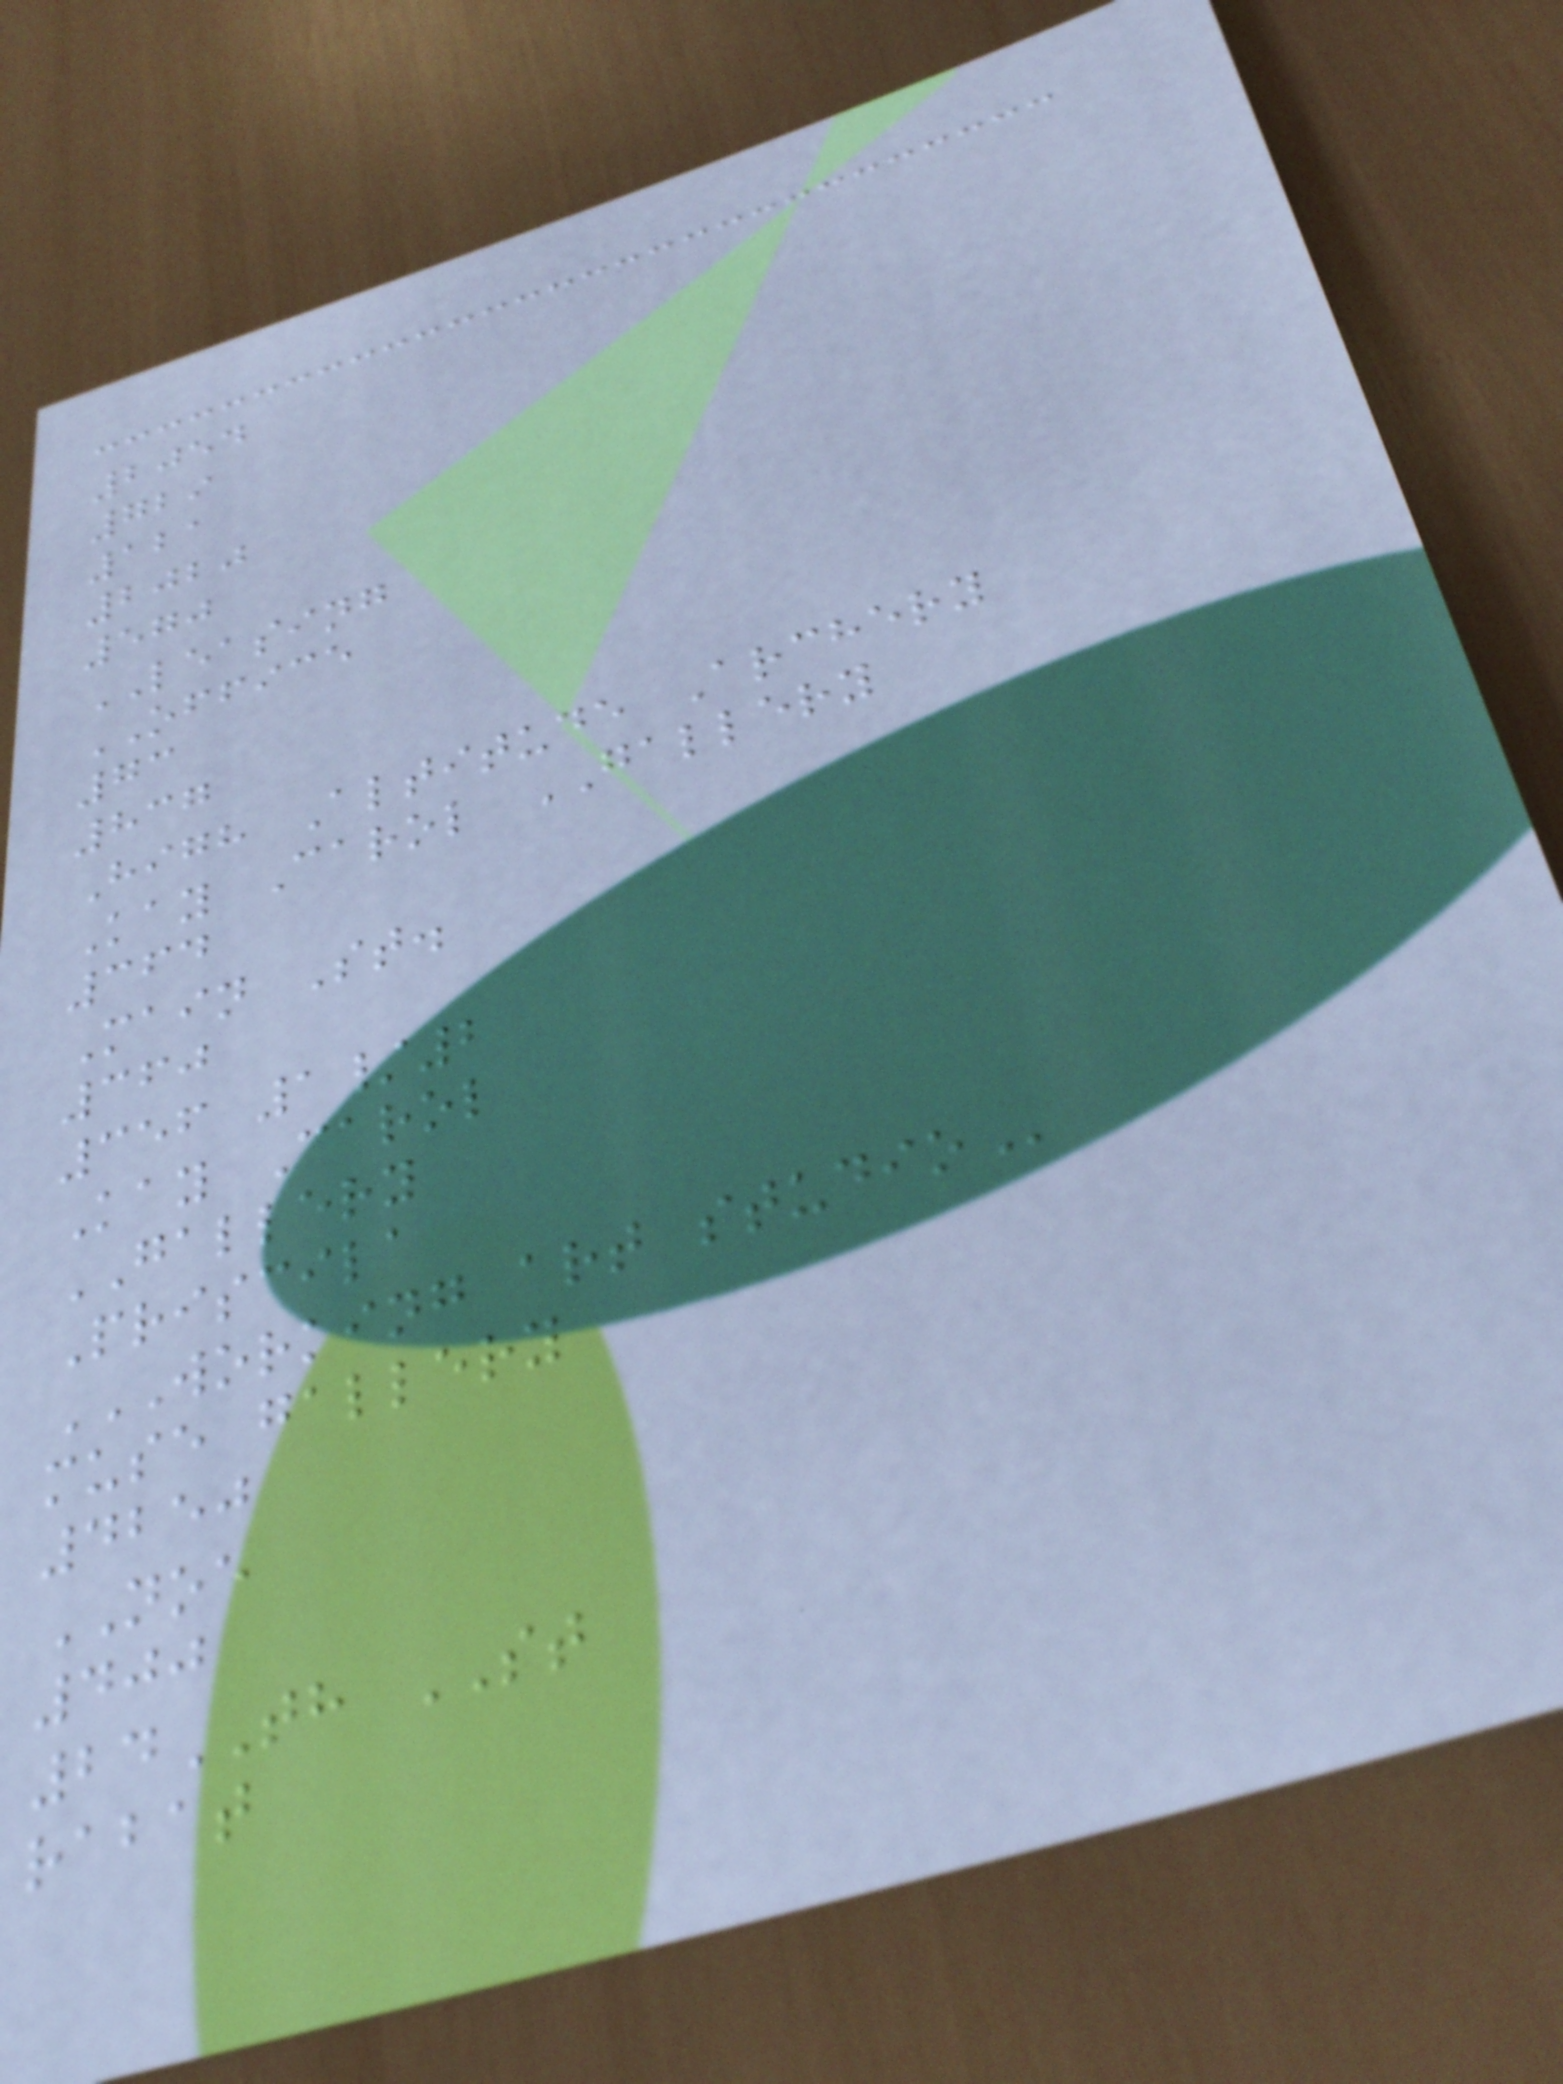2054
729
121
2020
570
LEASING
OFFICE
73
837
High Altitude Archery
Kay Carol GALLERY
364
Main St.
360
356 1/2
Kay Carol
GALLERY
Priscila
WORKING ART STUDIO
muse gallery
4250
NOE
400
24TH ST
rabat
